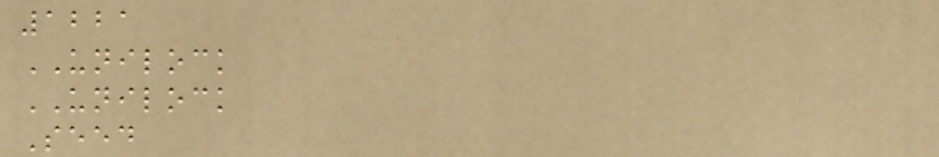1221
UNILOCK
UNILOCK
Seed
